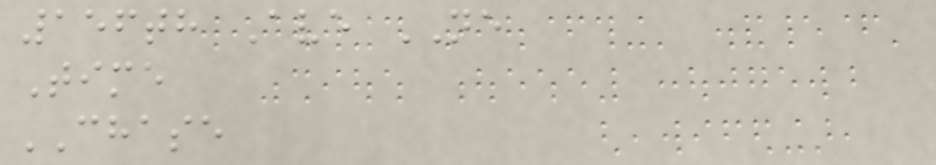156th Ave NE
Time
CHASE
